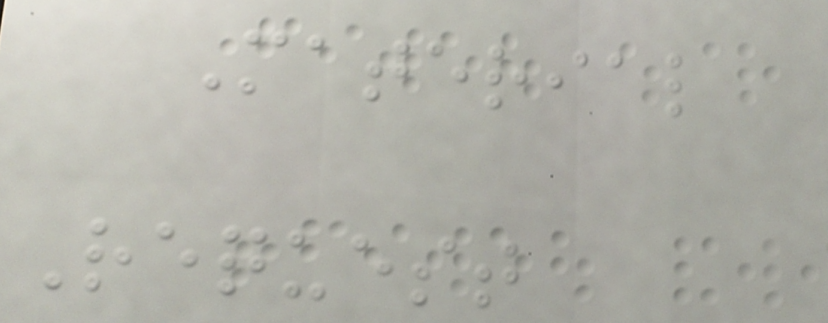Material
Request
